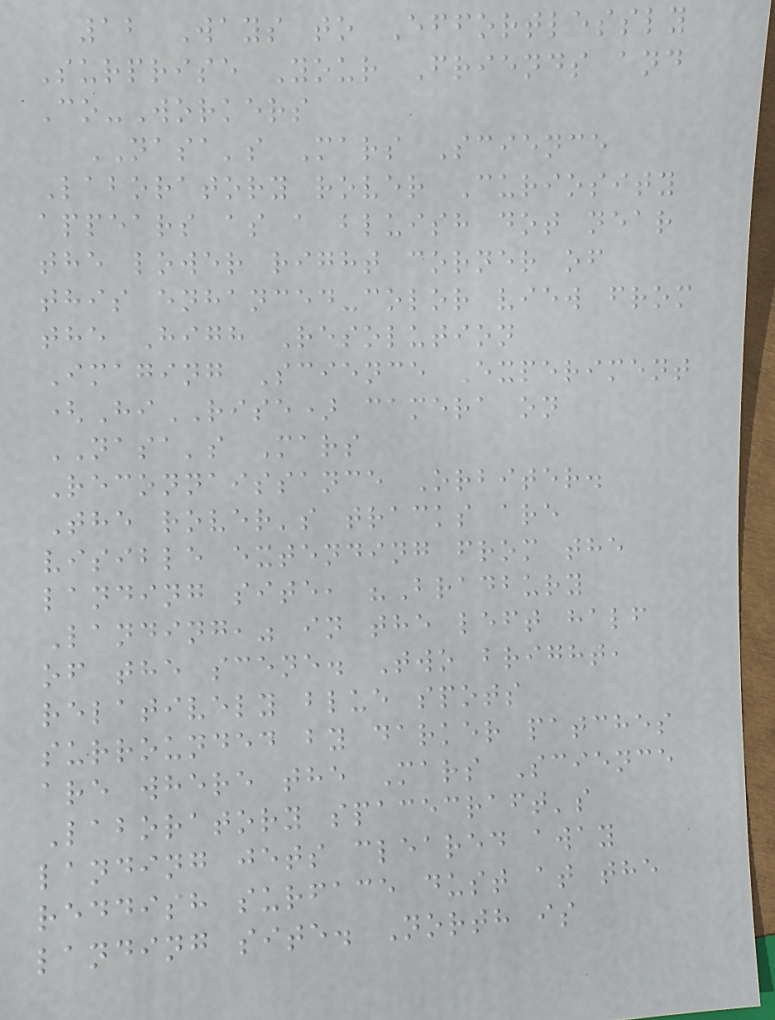12 Ways to Effortlessly
Surprise Your Friends and
Co-Workers
NASA's Mars Science
Laboratory rover Curiosity
appears as a bluish dot near
the lower right corner of
this enhanced-color view from
the High Resolution
Imaging Science Experiment
(HiRISE) camera on
NASA's Mars
Reconnaissance Orbiter.
The rover's tracks are
visible extending from the
landing site, "Bradbury
Landing," in the left half
of the scene. Two bright,
relatively blue spots
surrounded by darker patches
are where the Mars Science
Laboratory spacecraft's
landing jets cleared away
reddish surface dust at the
landing site. North is
